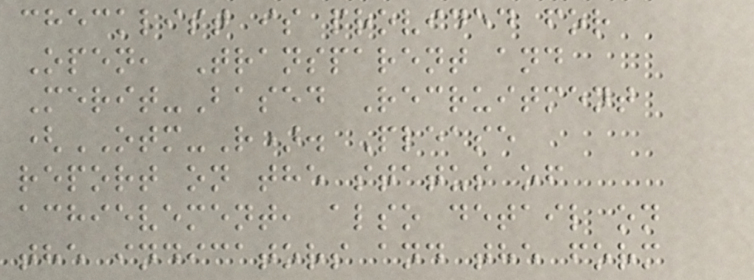checklist is provided for
Open, Transparent and
Merit-Based Recruitment
(OTM-R). Please
report on the status of
achievement, also detail on
the indicators and the form
